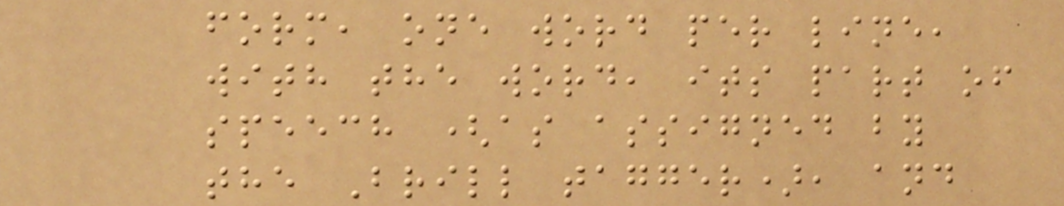form, one word per line,
with the word, its part of
speech (as assigned by
the Brill tagger), and
